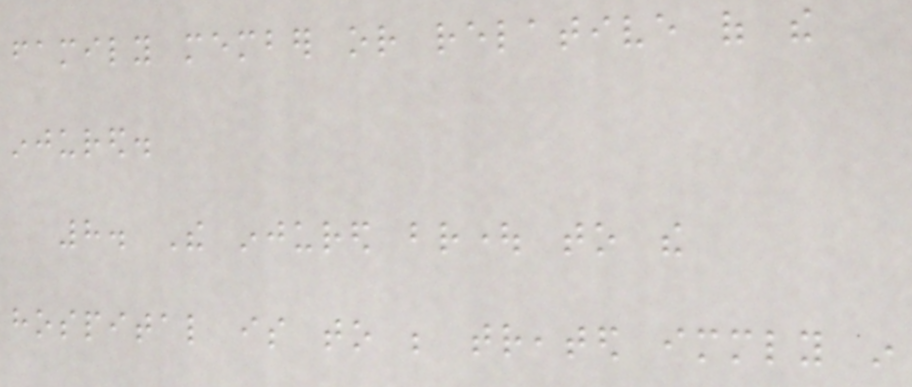family member or relative of the
injured.
8. The injured brought to the
hospital is to be treated immediately in
